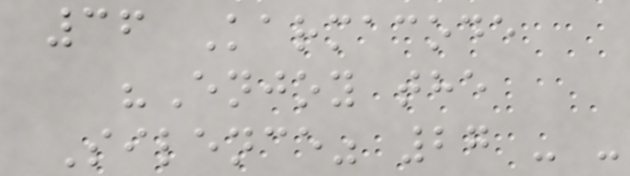36 Karmacode
"Enjoy the
Silence" 27 - -
